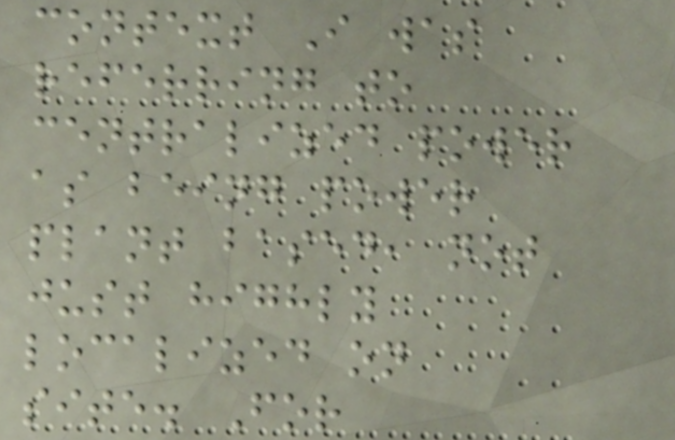context I was
referring to
centralized power
as being power
plant based, not
just highly
localized on
site. For
